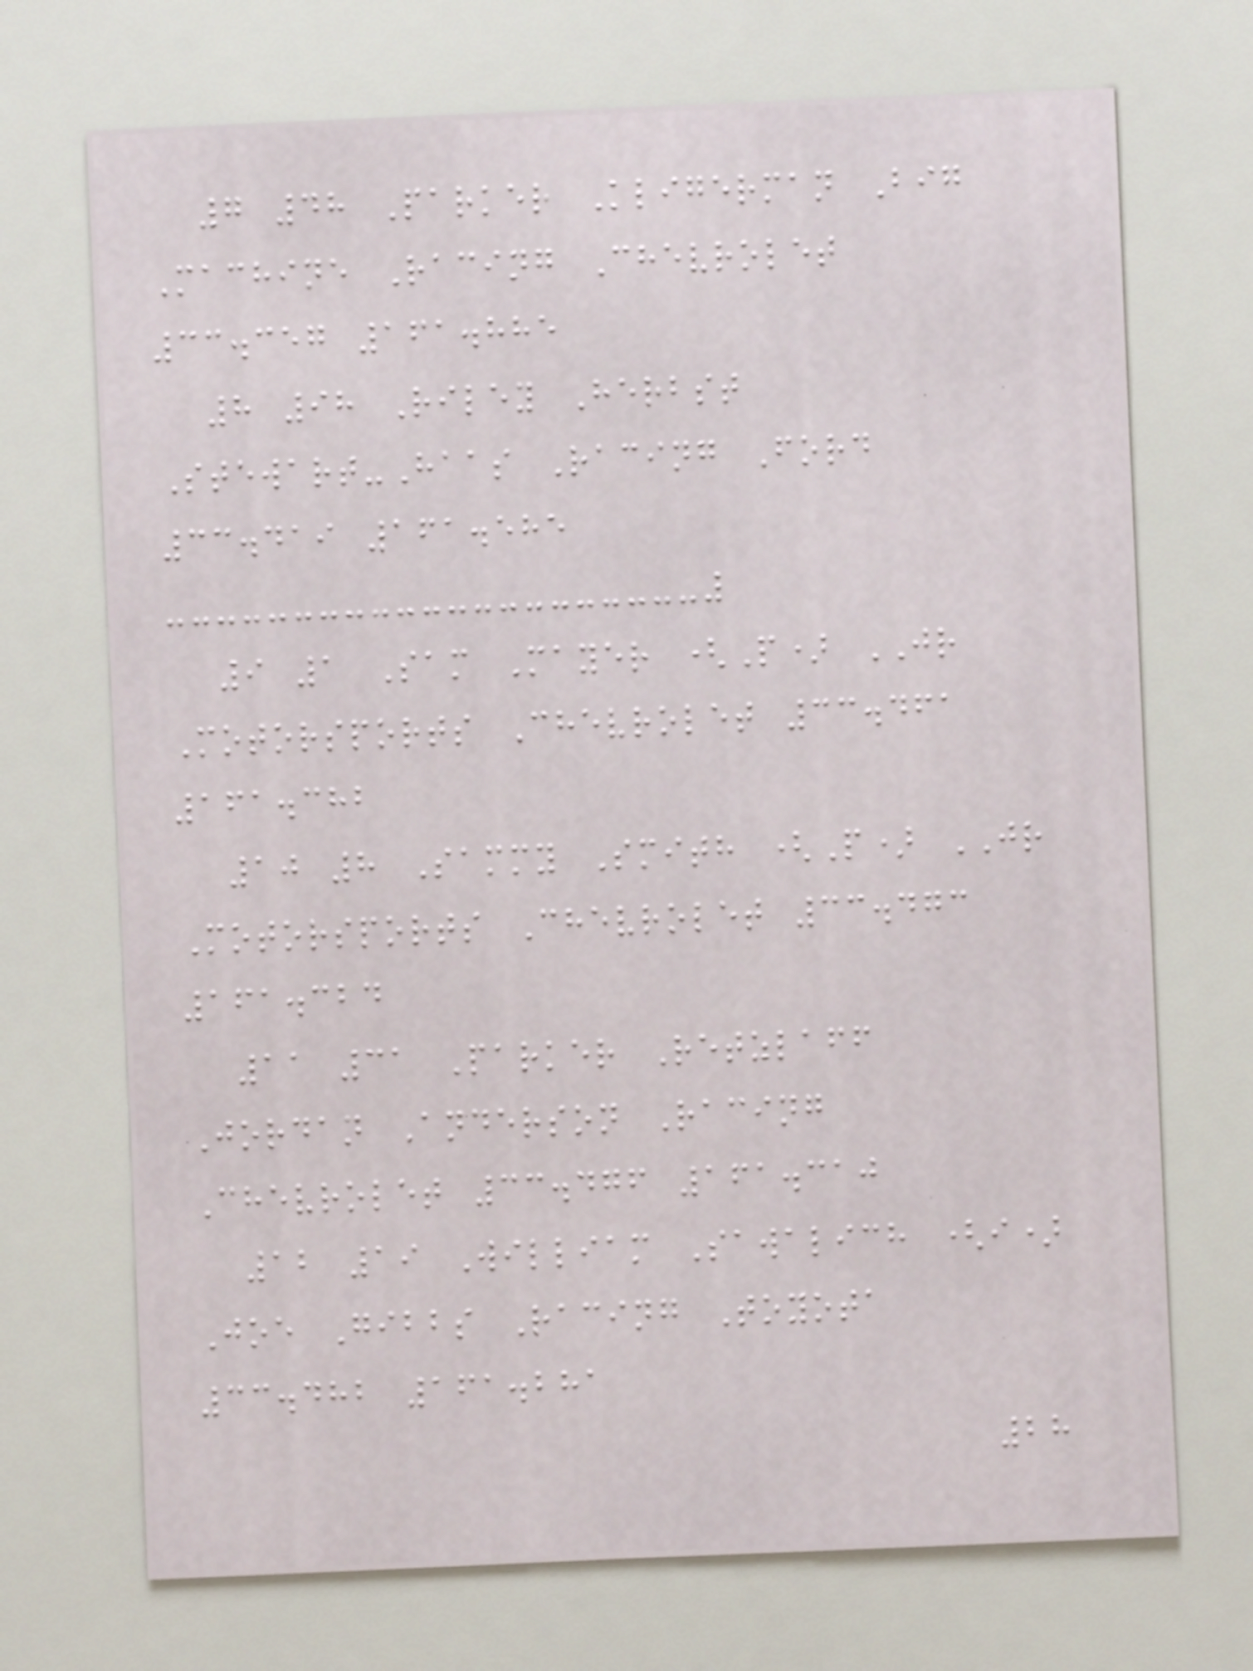7 48 Parker Kligerman Big
Machine Racing Chevrolet
33.357 161.885
8 98 Riley Herbst
Stewart-Haas Racing Ford
33.419 161.585
9 1 Sam Mayer (P) JR
Motorsports Chevrolet 33.461
161.382
10 8 Sammy Smith (P) JR
Motorsports Chevrolet 33.473
161.324
11 31 Parker Retzlaff
Jordan Anderson Racing
Chevrolet 33.476 161.310
12 19 William Sawalich (i)
Joe Gibbs Racing Toyota
33.482 161.281
28
